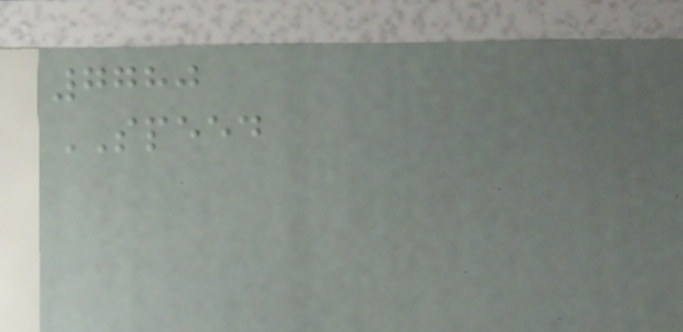7780
SPEED
